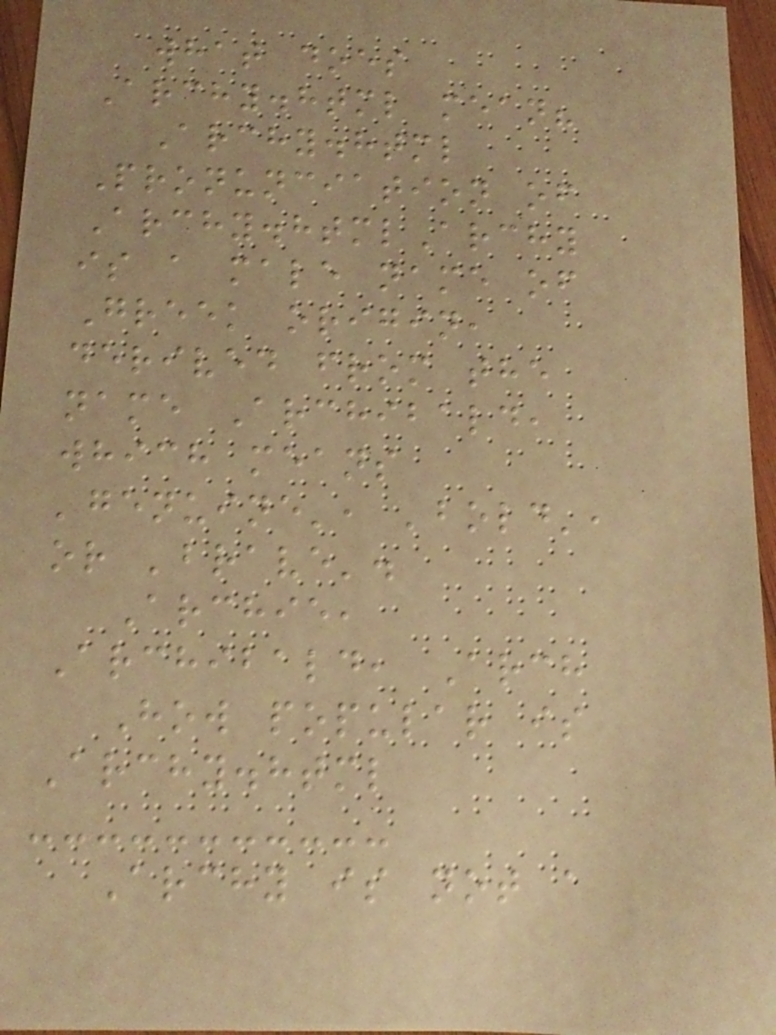what does
Archy.html mean?
Archy.html
Pronunciation of
Archy.htmlArchy
is a male name of
Greek origin,
derived from the
name Archibald,
which means
'genuine', 'bold',
or 'brave'.
Archie,
Archibald, Arch
How popular is
Archy.html
Archy is not a
